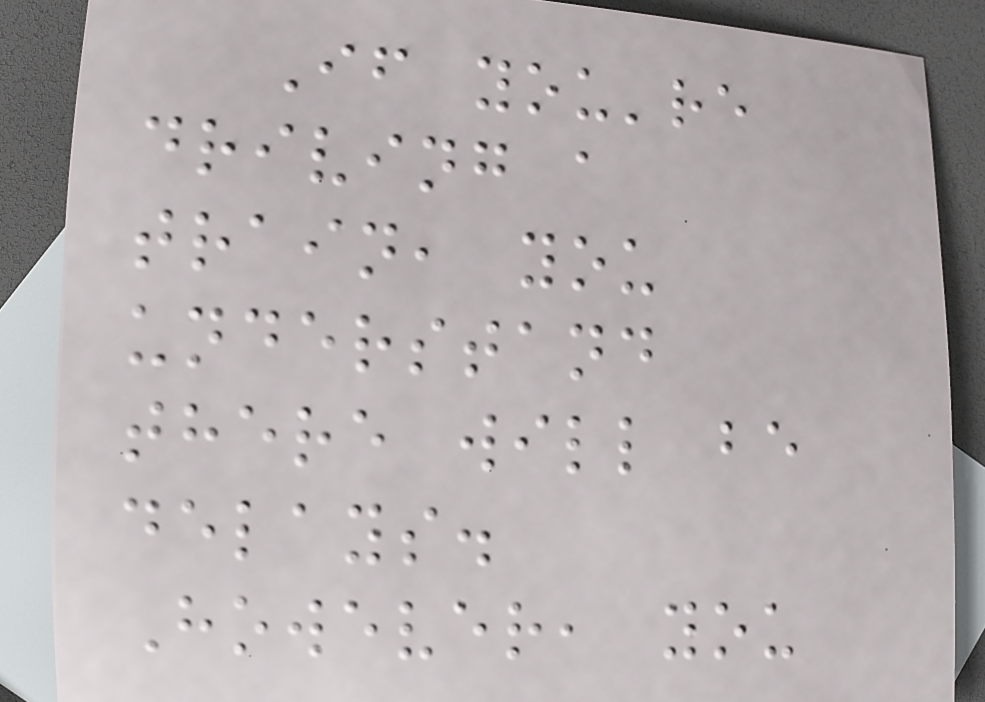If you're
driving a
train, you
understand
there will be
delays.
However, you
